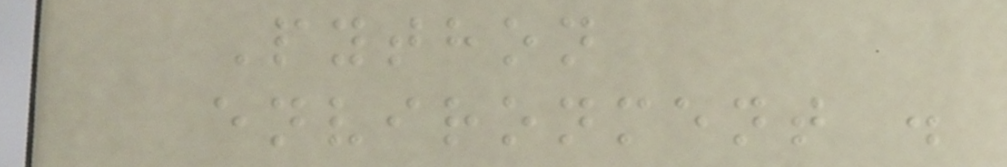Python
environment .
